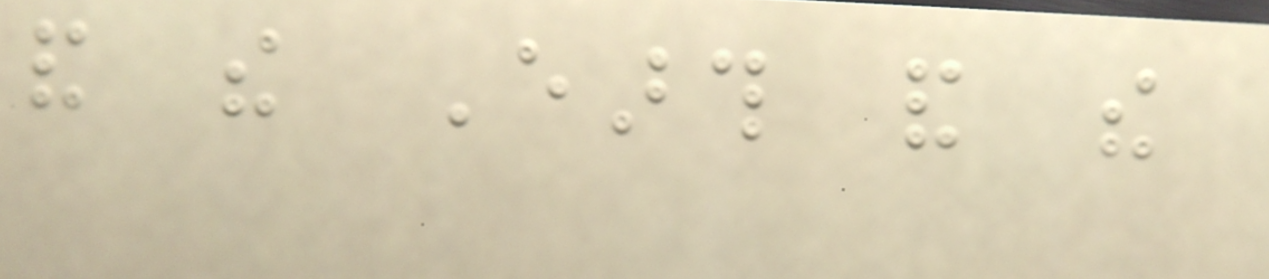and the Earth and the
